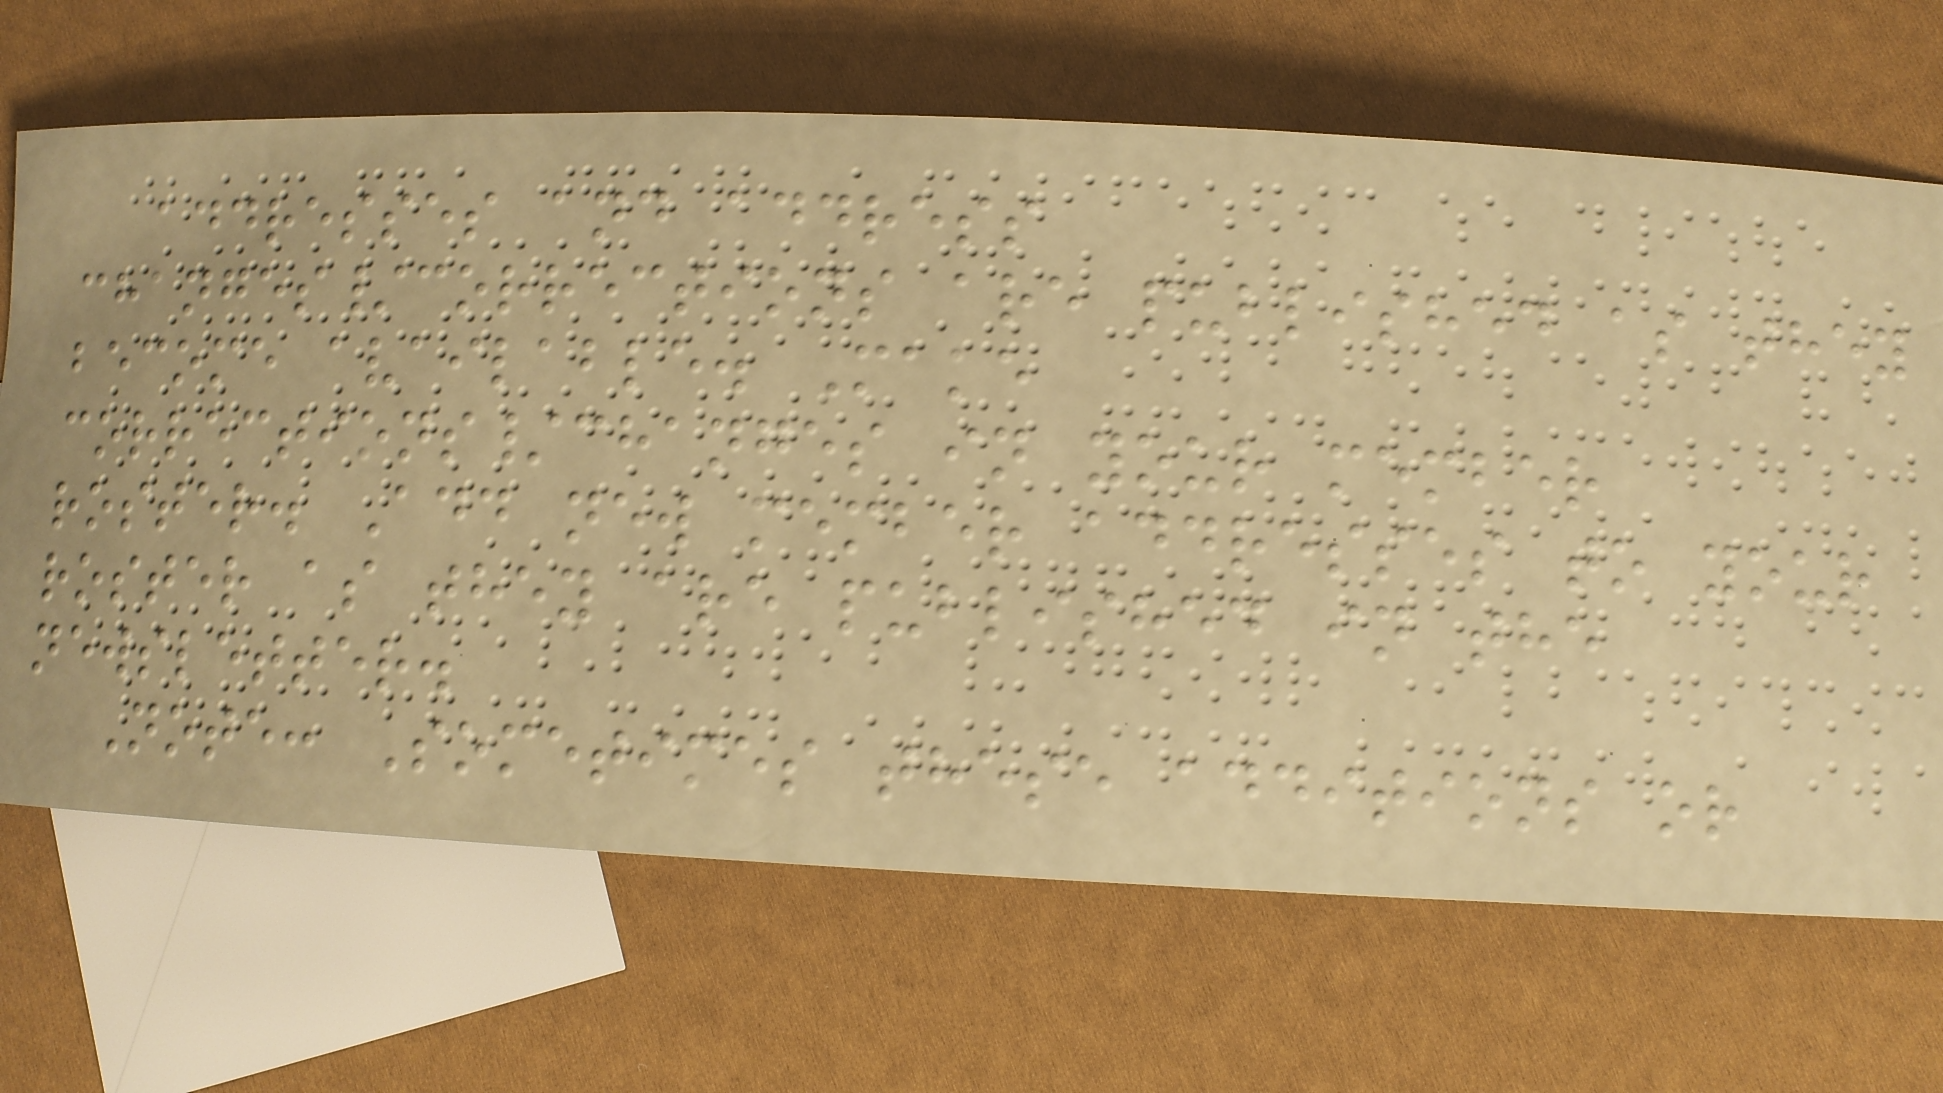addresses and address
changes/corrections are published as they
become available. Make
corrections/changes in your member
roster. Add new member addresses to your
roster as they are published in the
newsletter.
Note: Sometimes these additions or
